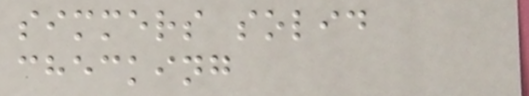simmers solid
checking
